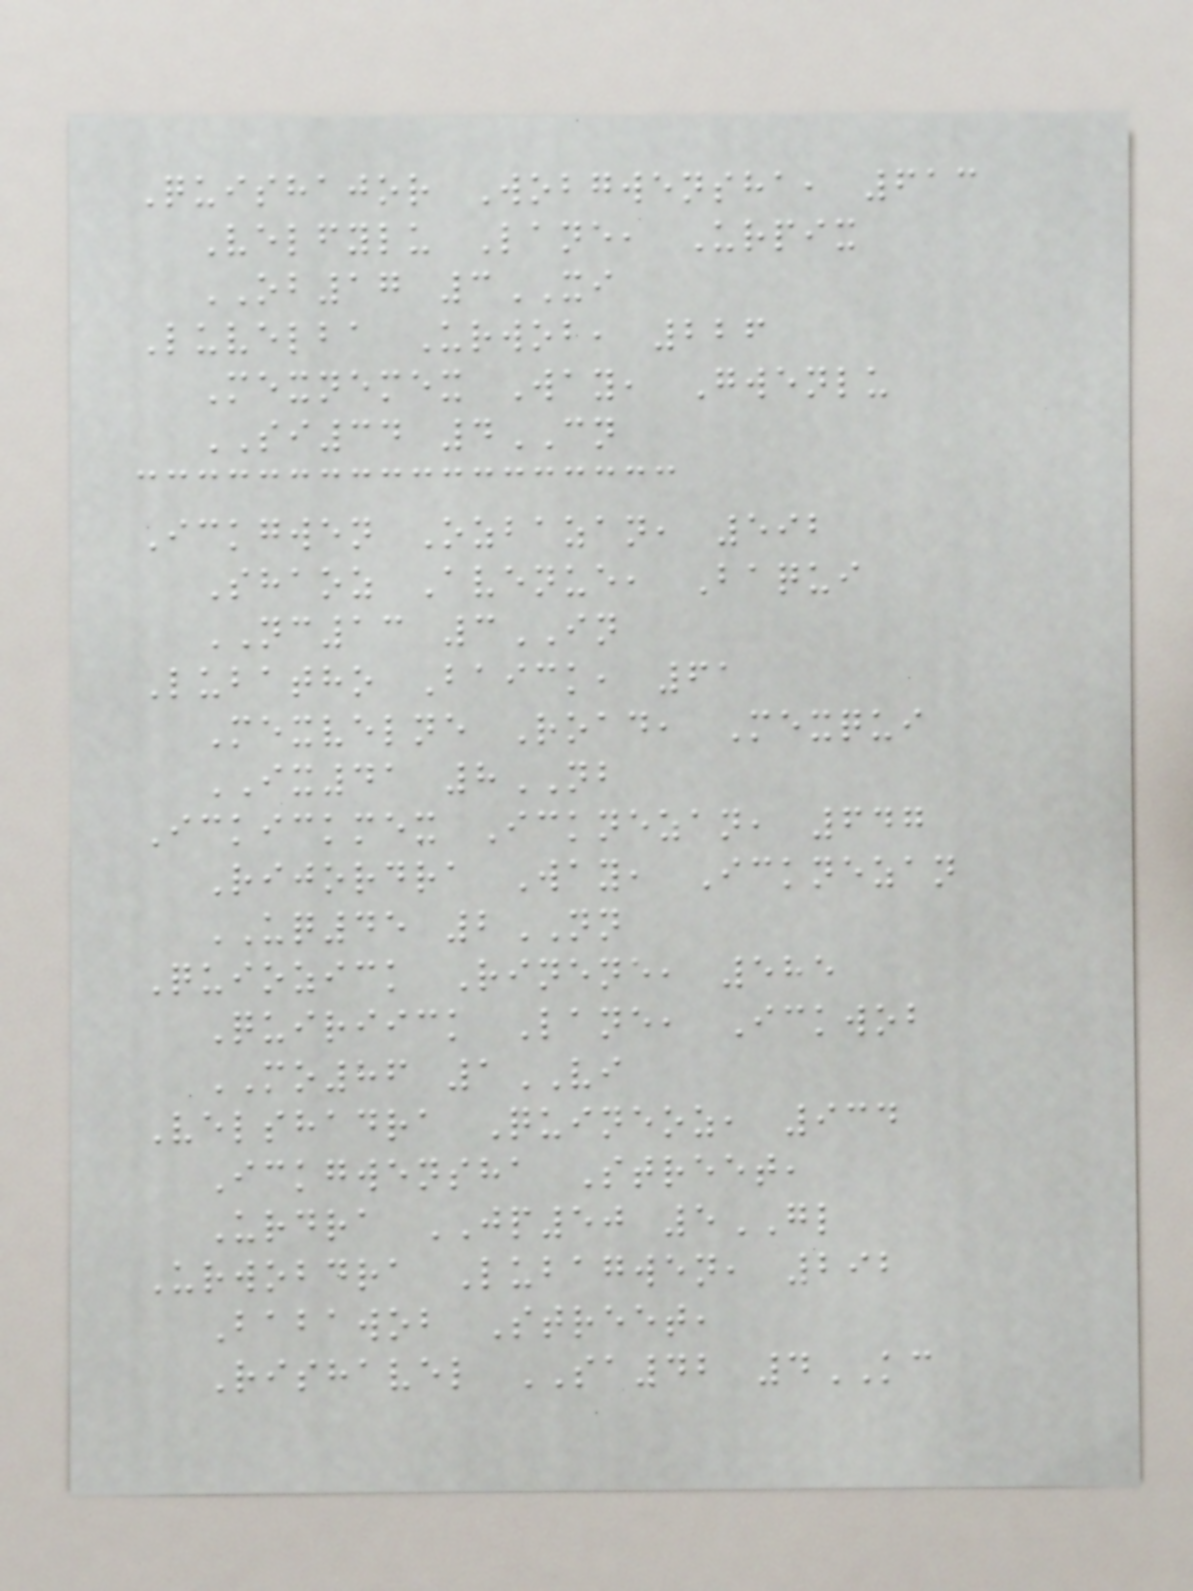Quishajor Wobgwensha, 613
Velfylu Lane, Urpix
OB17 3XI
Luvelba Urwob, 226
Mexnemex Way, Gwenlu
SI34 4CN
Ickgwen Ozbazan, 592
Shaoz Avenue, Baqui
NC13 3IN
Lubatho Baick, 61
Mexvelne Road, Mexqui
IX41 8NB
Ickickmex Icknezan, 647
Rijordra Way, Icknezan
UQ45 2NN
Quiozick Rinene, 585
Quiriick Lane, Ickwob
MO86 1VI
Velshadra Quineoz, 934
Ickgwensha Street,
Urdra JP50 5GL
Urwobdra Lubagwen, 292
Babawob Street,
Rishavel SA42 4KC
